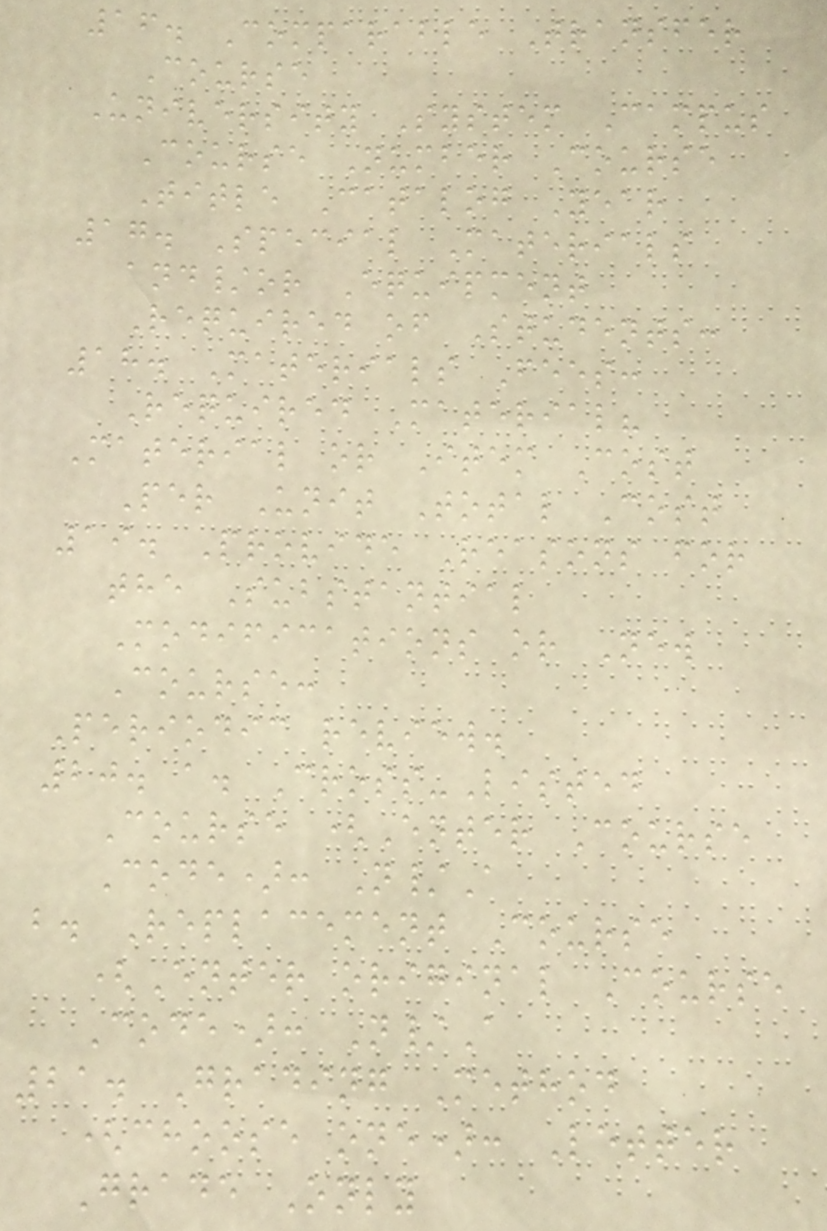16. Comparable Transfer
Course
University System Campus
Course Number Course
Title Catalog Year
17. Special Materials
and/or Equipment
Required of Students:
18. Materials Fees:
Required Material?
Material or Item Cost
Per Unit Total Cost
19. Provide Reasons for
the Substantial
Modifications or New
Course:
Periodic review.
20. a. Cross-Listed
Course (Enter Course
Code): N/A
b. Replacement Course
(Enter original Course
Code): N/A
21. Grading Method
(choose one): Letter
Grade Only
